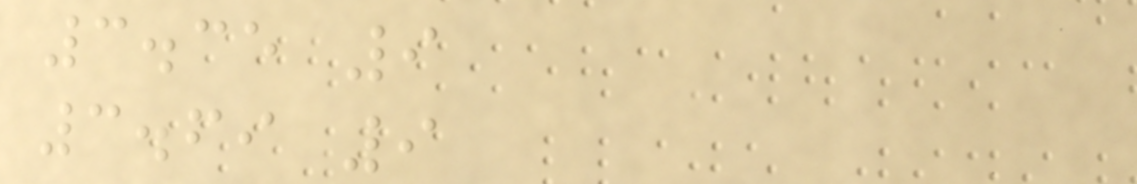3.35 9
3.69 9
